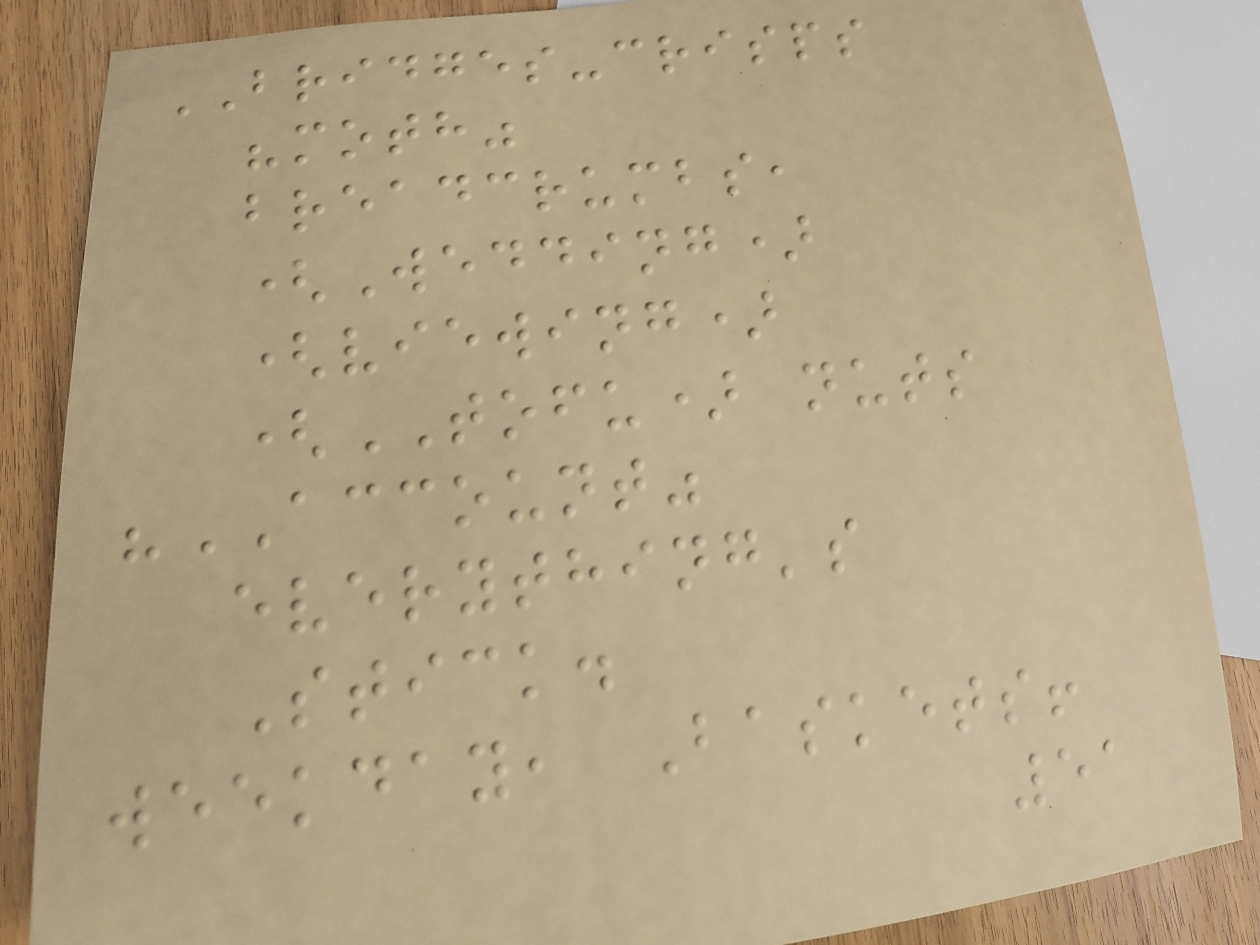BRIDGES-crisps
"moth"
breadcrumbs,
(Wedding)
(viewing)
(TOFU) nuts
"ACCOUNT"
everything's
Stick.
weekday, Baskets!
51
